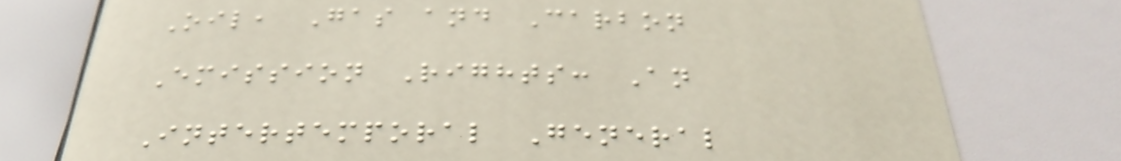Oil, Gas and Carbon
Emission Rights: An
Intertemporal General
